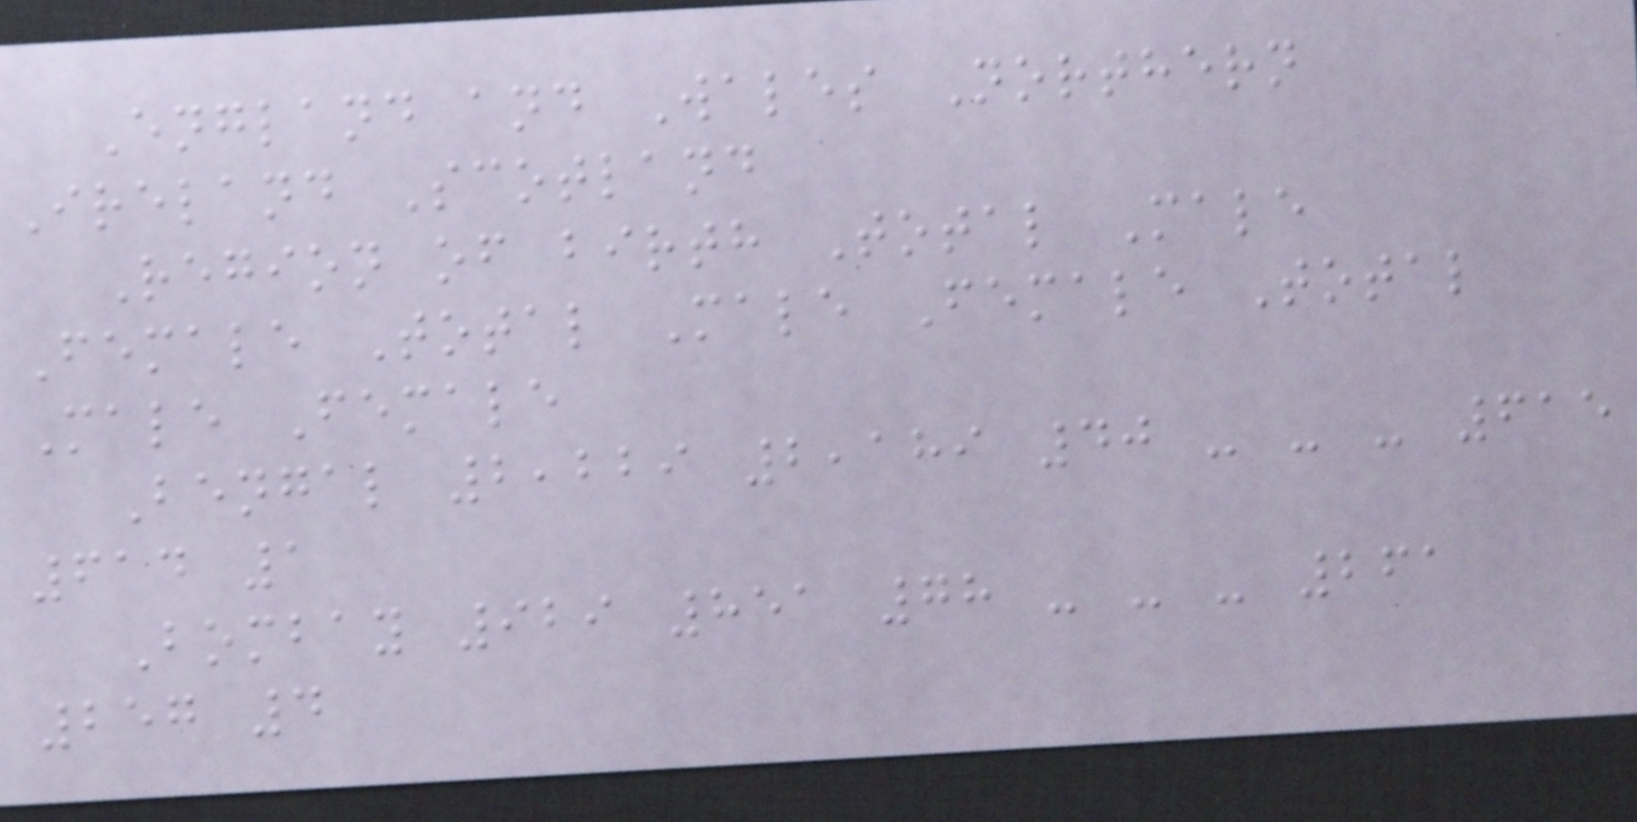England and Wales Northern
Ireland Scotland
Region of birth Total Male
Female Total Male Female Total
Male Female
Bengal 2,229 2,189 40 - - - 615
614 1
Bombay 929 851 78 - - - 261
257 4
